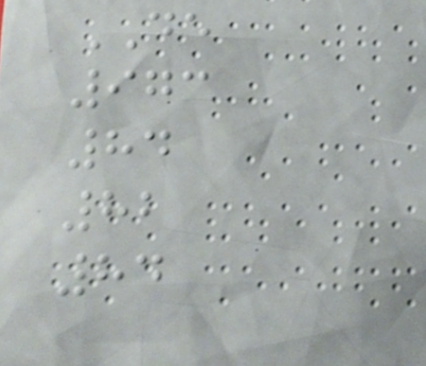DE
973
84
82
84
